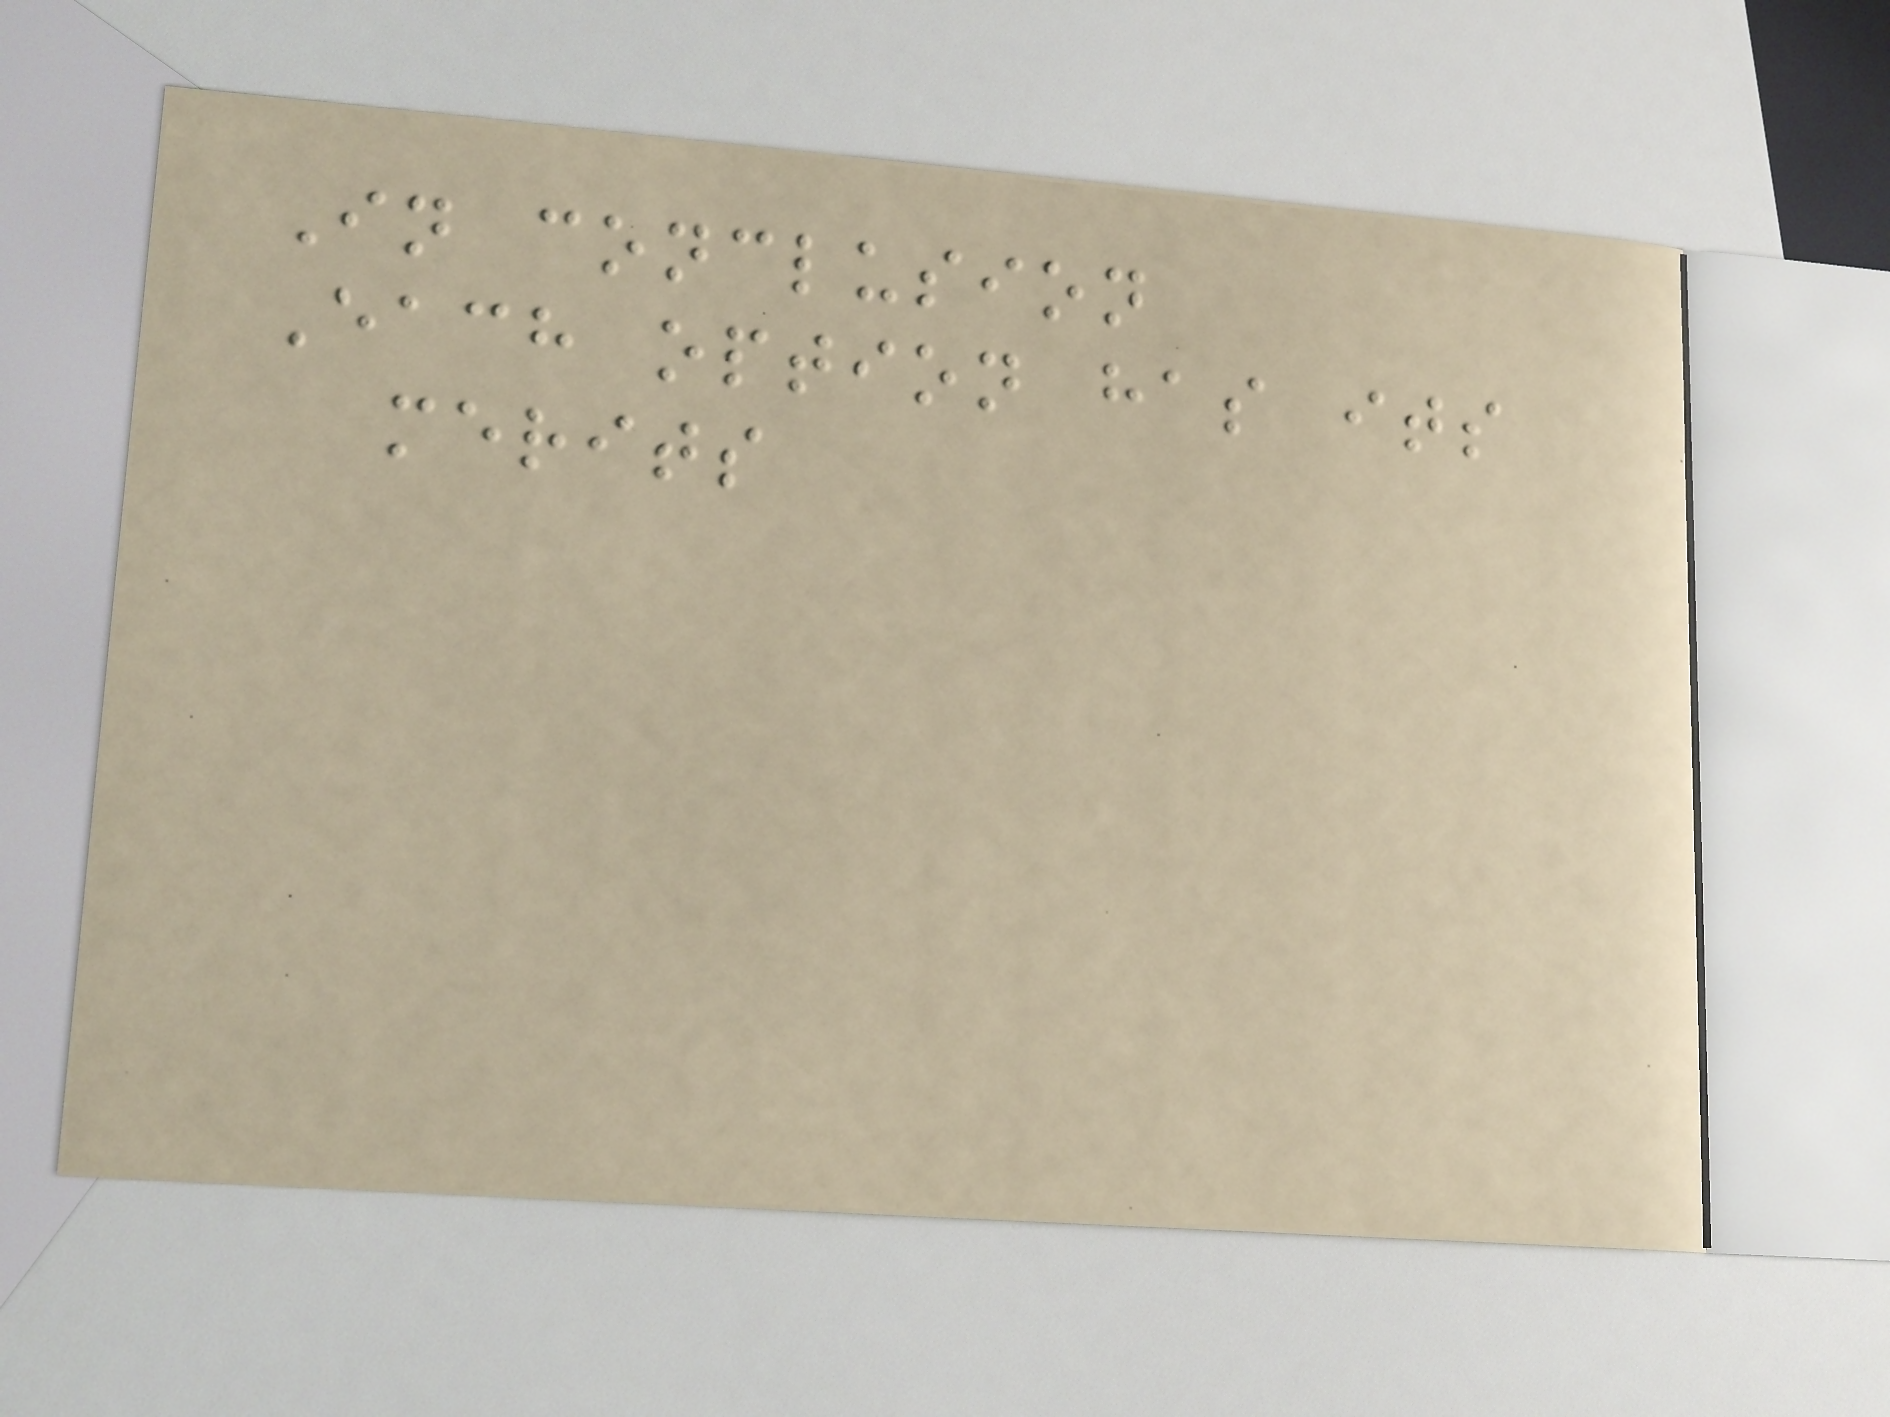In conclusion
Each option has its
merits
